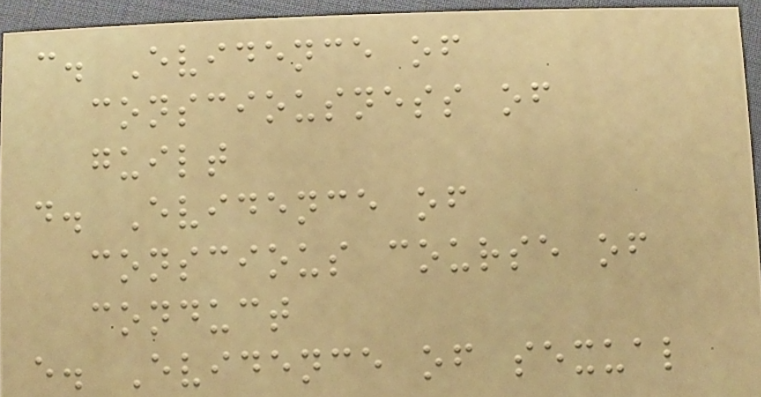c. Evidence of
consciousness of
guilt
d. Evidence of
conscious course of
conduct
e. Evidence of sexual
